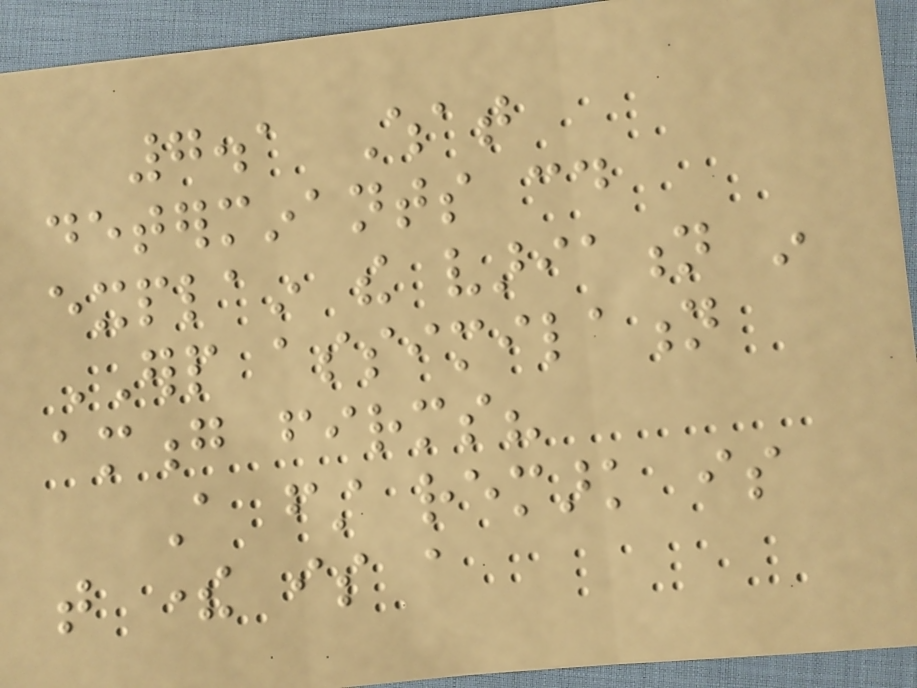7.1 What
determinants could
explain the variation in
ERP assimilation
among firms?
A first remark is
that there is a
